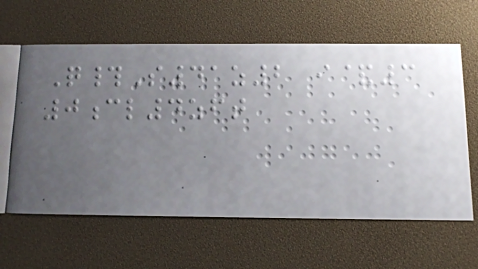Q#S41z2 i&3
0cl4zft
